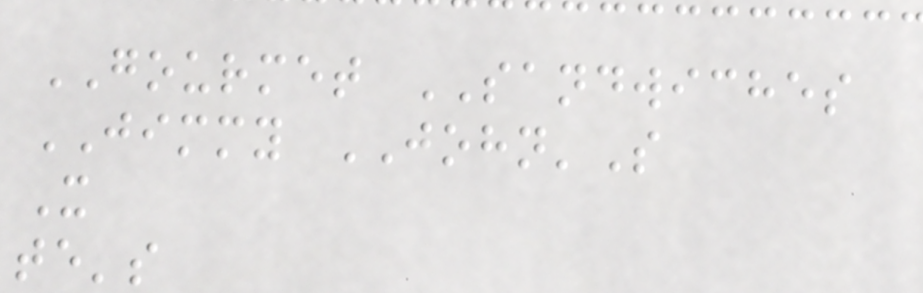GOURMET SANDWICHES
JIMMY JOHN'S
X
te's
